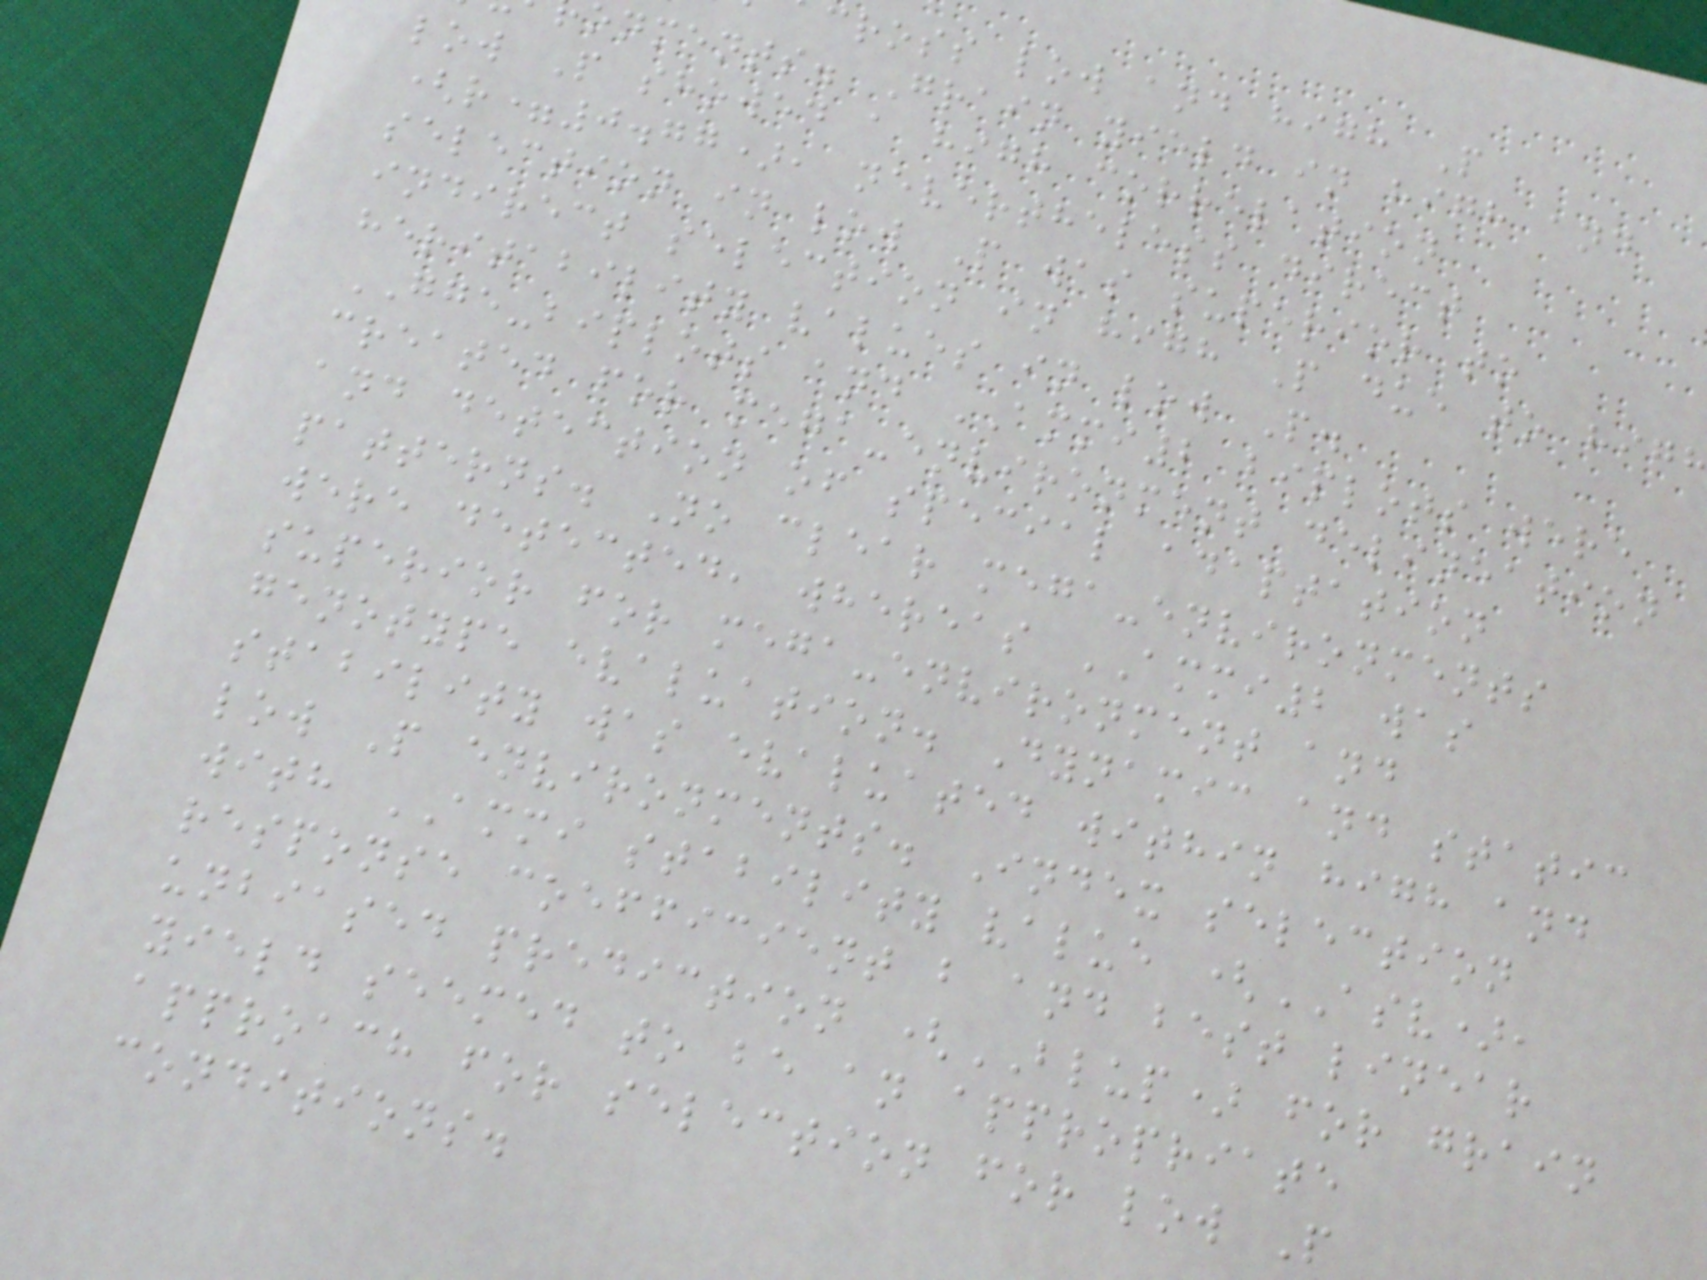cross low and high P
onments. Grain yield in high and
low P showed a high correlation
(r=0.77), nevertheless direct
selection in low P was superior to
indirect selection in high P due to hig
heritability values in low P.
GGE-biplots and AMMI2 biplots were
created for mega-environment delineation
and detection of special adaptation
patterns. No clear mega-environments
were detected, whereas AMMI2 was
superior for mega-environment and
genotype evaluation. Dynamic and static
stability was evaluated within high and
low P environments. Index selection
with AMMI stability value (ASV),
response coefficient b and best linear
unbiased prediction (BLUP) for grain
yield seemed to be an appropriate
approach for selection for low P
conditions.
